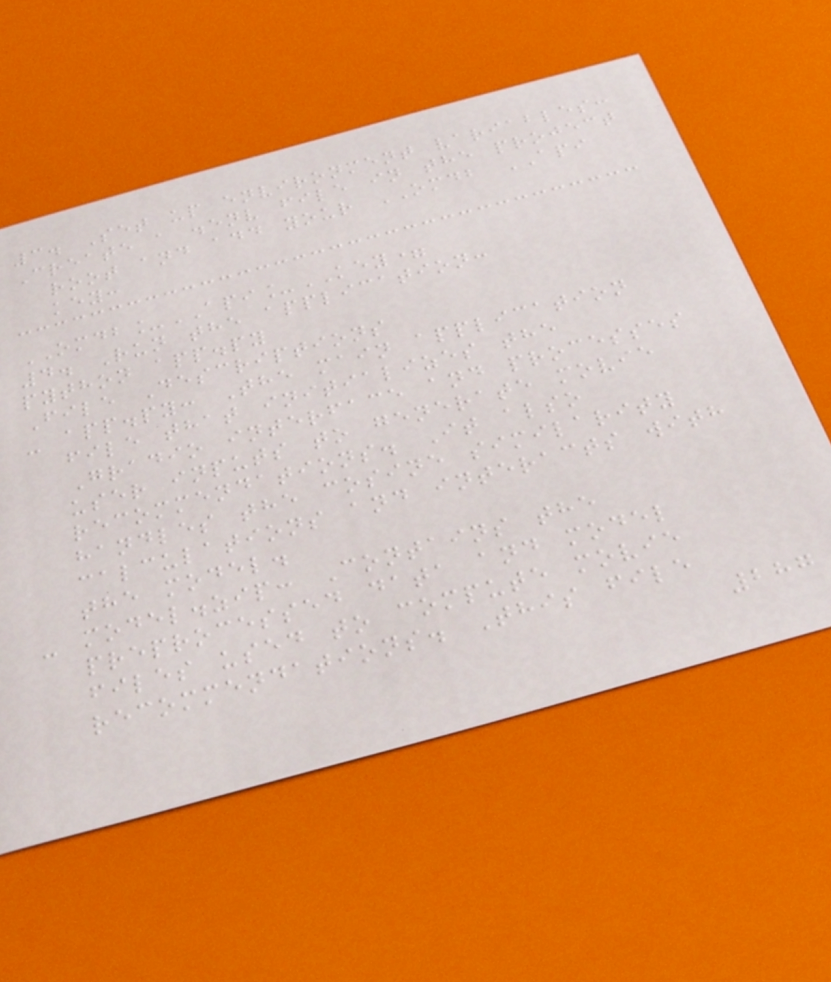3. Set up environment variables:
Create a .env file in the project
root and add your OMDB API
key:
OMDB_API_KEY=
4. Run the application:
python app.py
File Descriptions
- app.py: The main application
file that initializes the
Gradio interface and processes
user inputs to generate movie
recommendations. It also
handles the cosine similarity
calculations and interacts with
the model.
- model.zip: Contains the
preprocessed data and model
files used to compute movie
recommendations. This file
287
